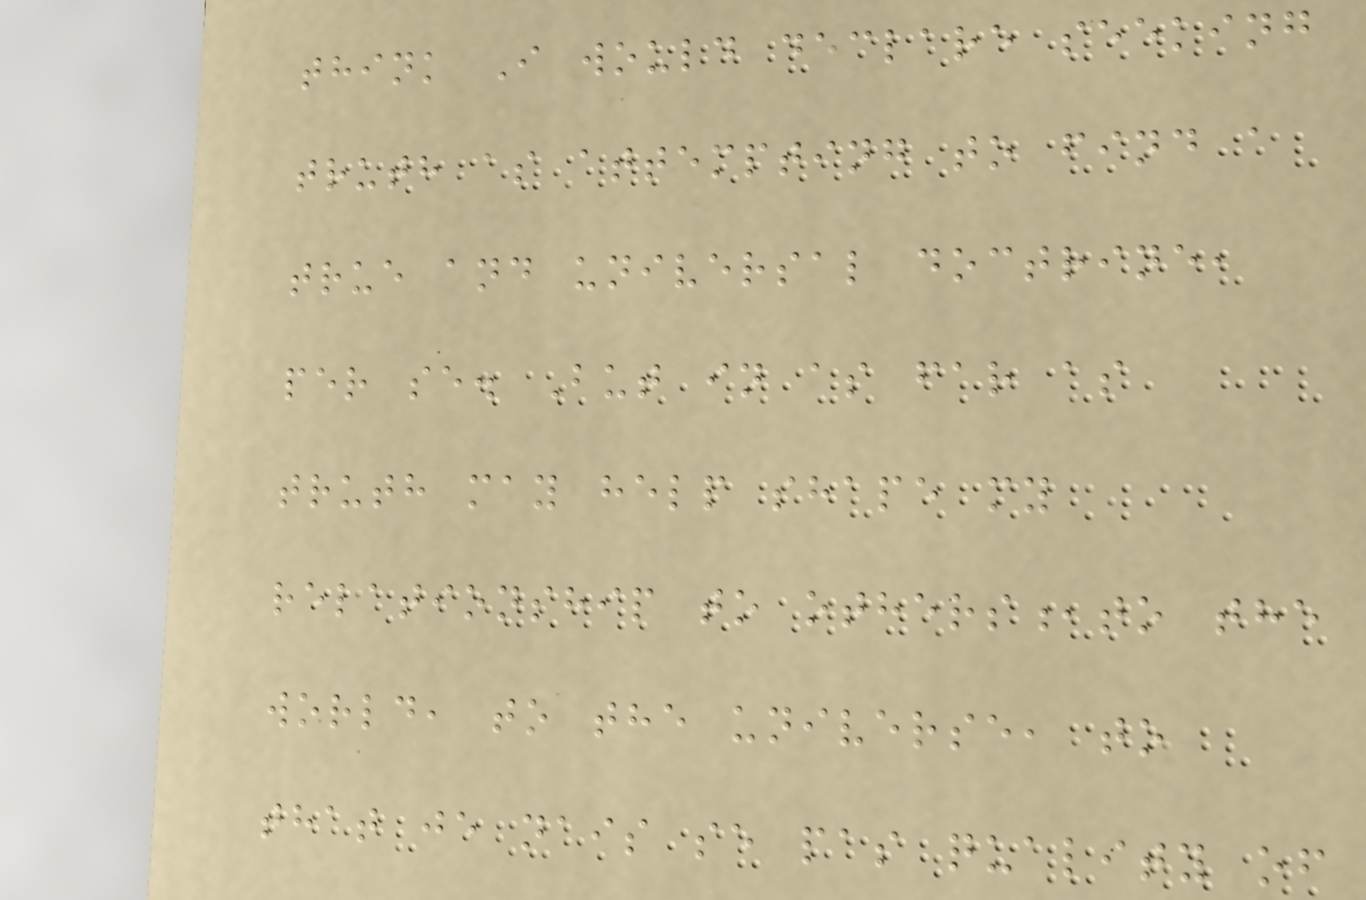think I would declare seeking
truth as attempting to find a
true and universal doctrine,
per se. But in as far as
truth may help shape my
relationship to others,to the
world, to the universe, to
that je nais se pas quality of
